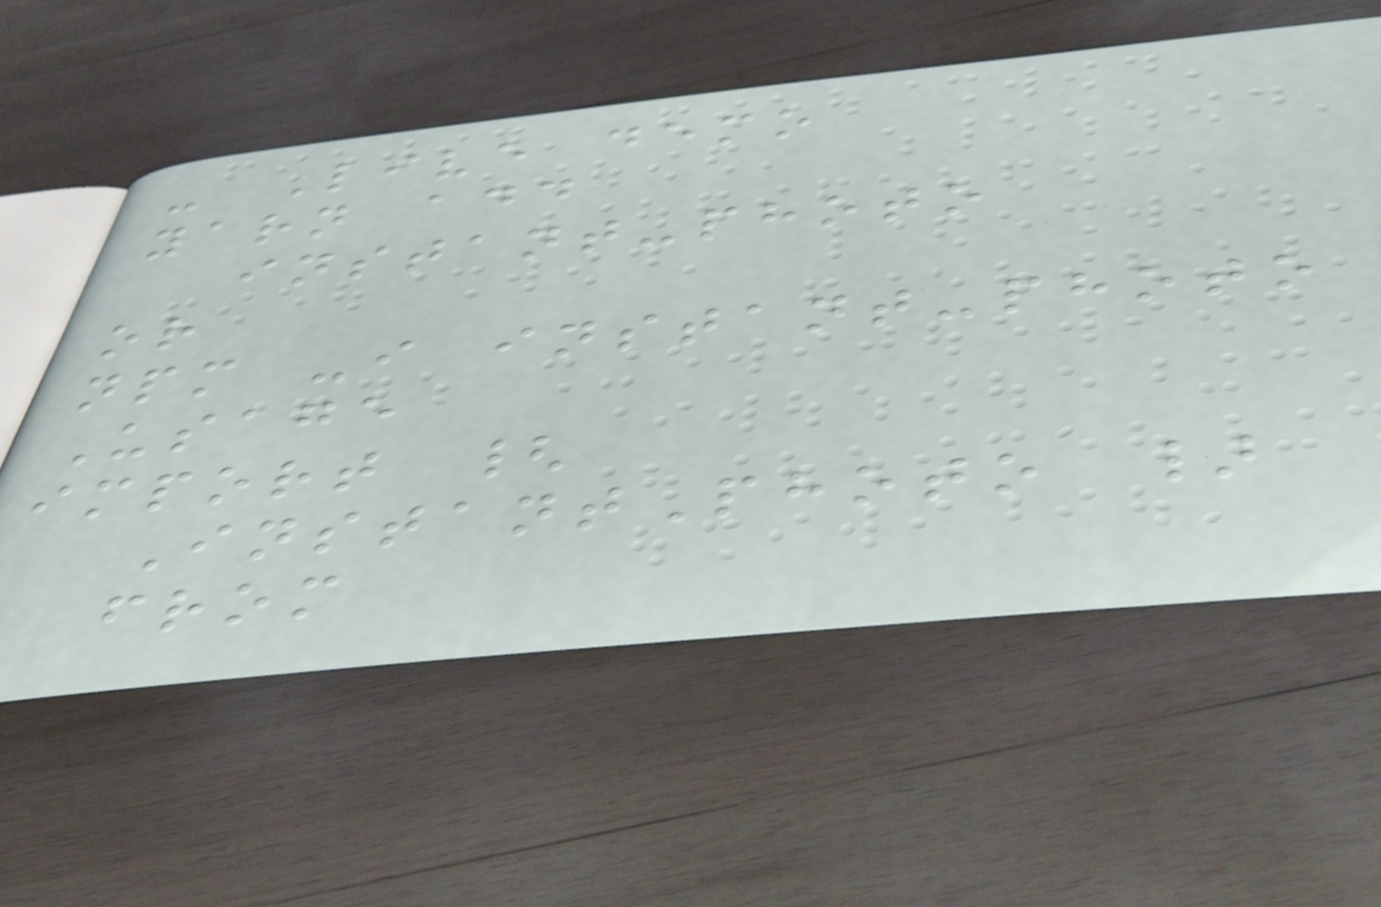- Live demo
yarn add
instant-photo
or
npm -i instant-photo
Usage
import {
InstantPhoto }
from
